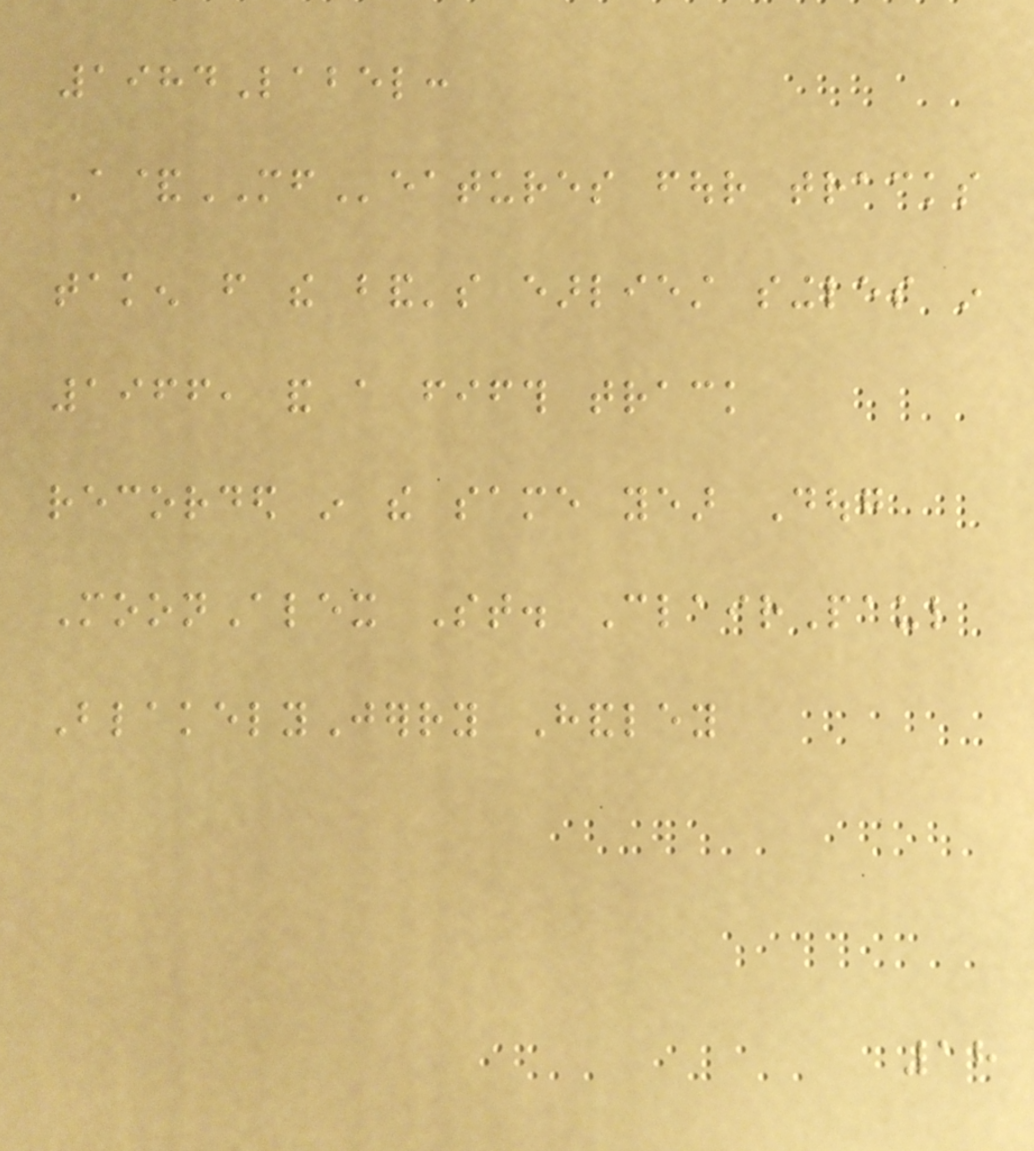1984Label:
A&MFeatures four tracks
taken from the band's earliest singles in
1966, and a fifth track
recorded in the same year Doug
MoonAlex St. ClairPaul
BlakelyJerry Handley
18
